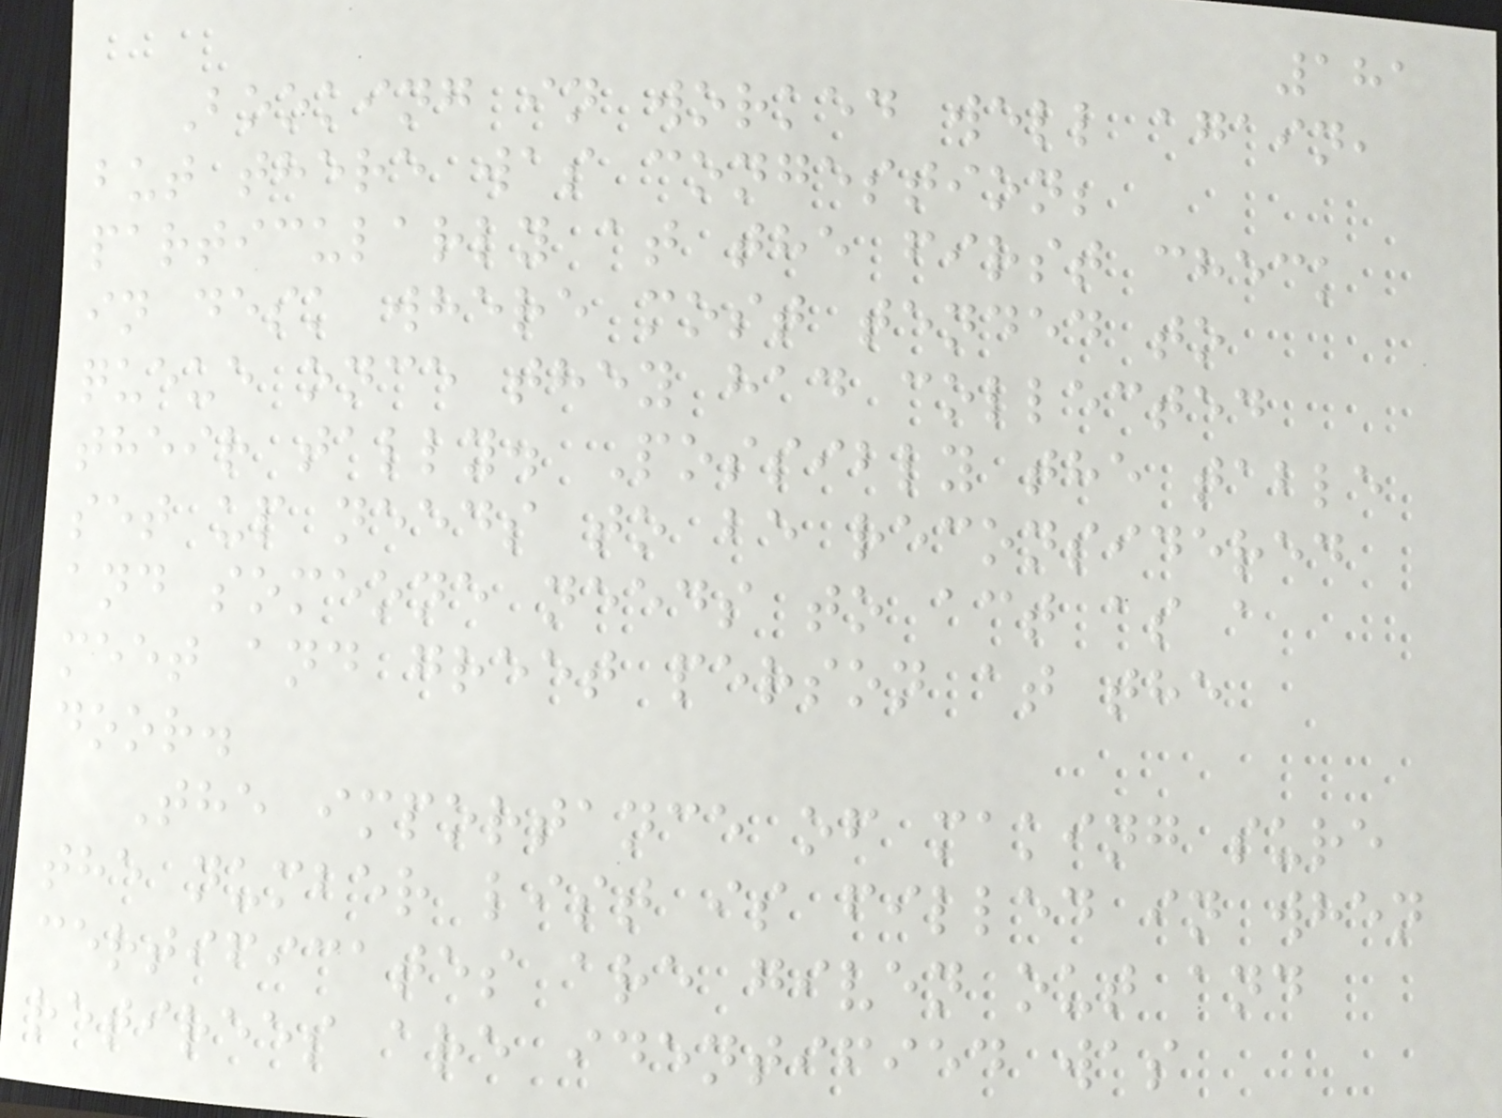181
Booking in worked well again,
but there was congestion;
particularly at the first check
in desk where most tended to
queue once they had collected
their tally. Possibly the table
set up needs to be reconsidered
and someone needs to act as a
meet and greet person at the
door.
The importance of making sure
the number list is filled in when
certificates are given out and
retirees are identified was
